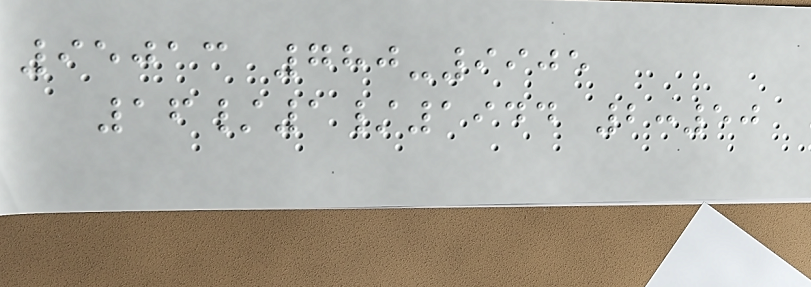95013 780-9905
16/1/1944 2:50
